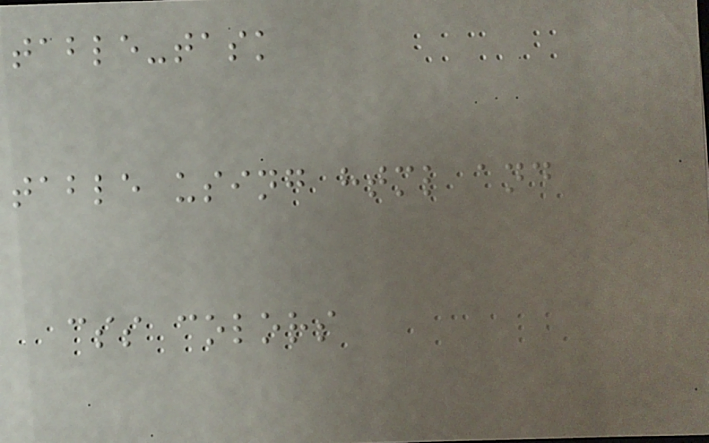table-task
table using html and
css colors
